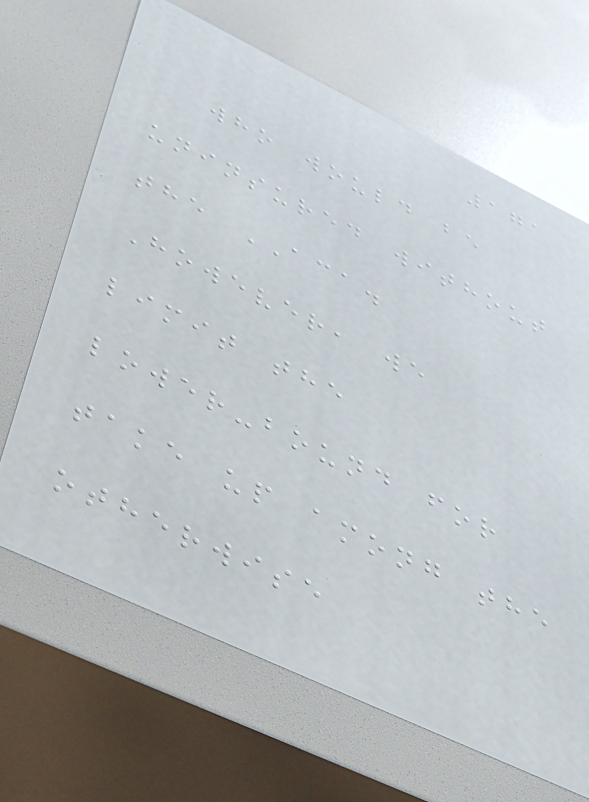171
who would be
uninsured without
the ACA.
However, we
limit the
lower-bound for
take up among the
otherwise
